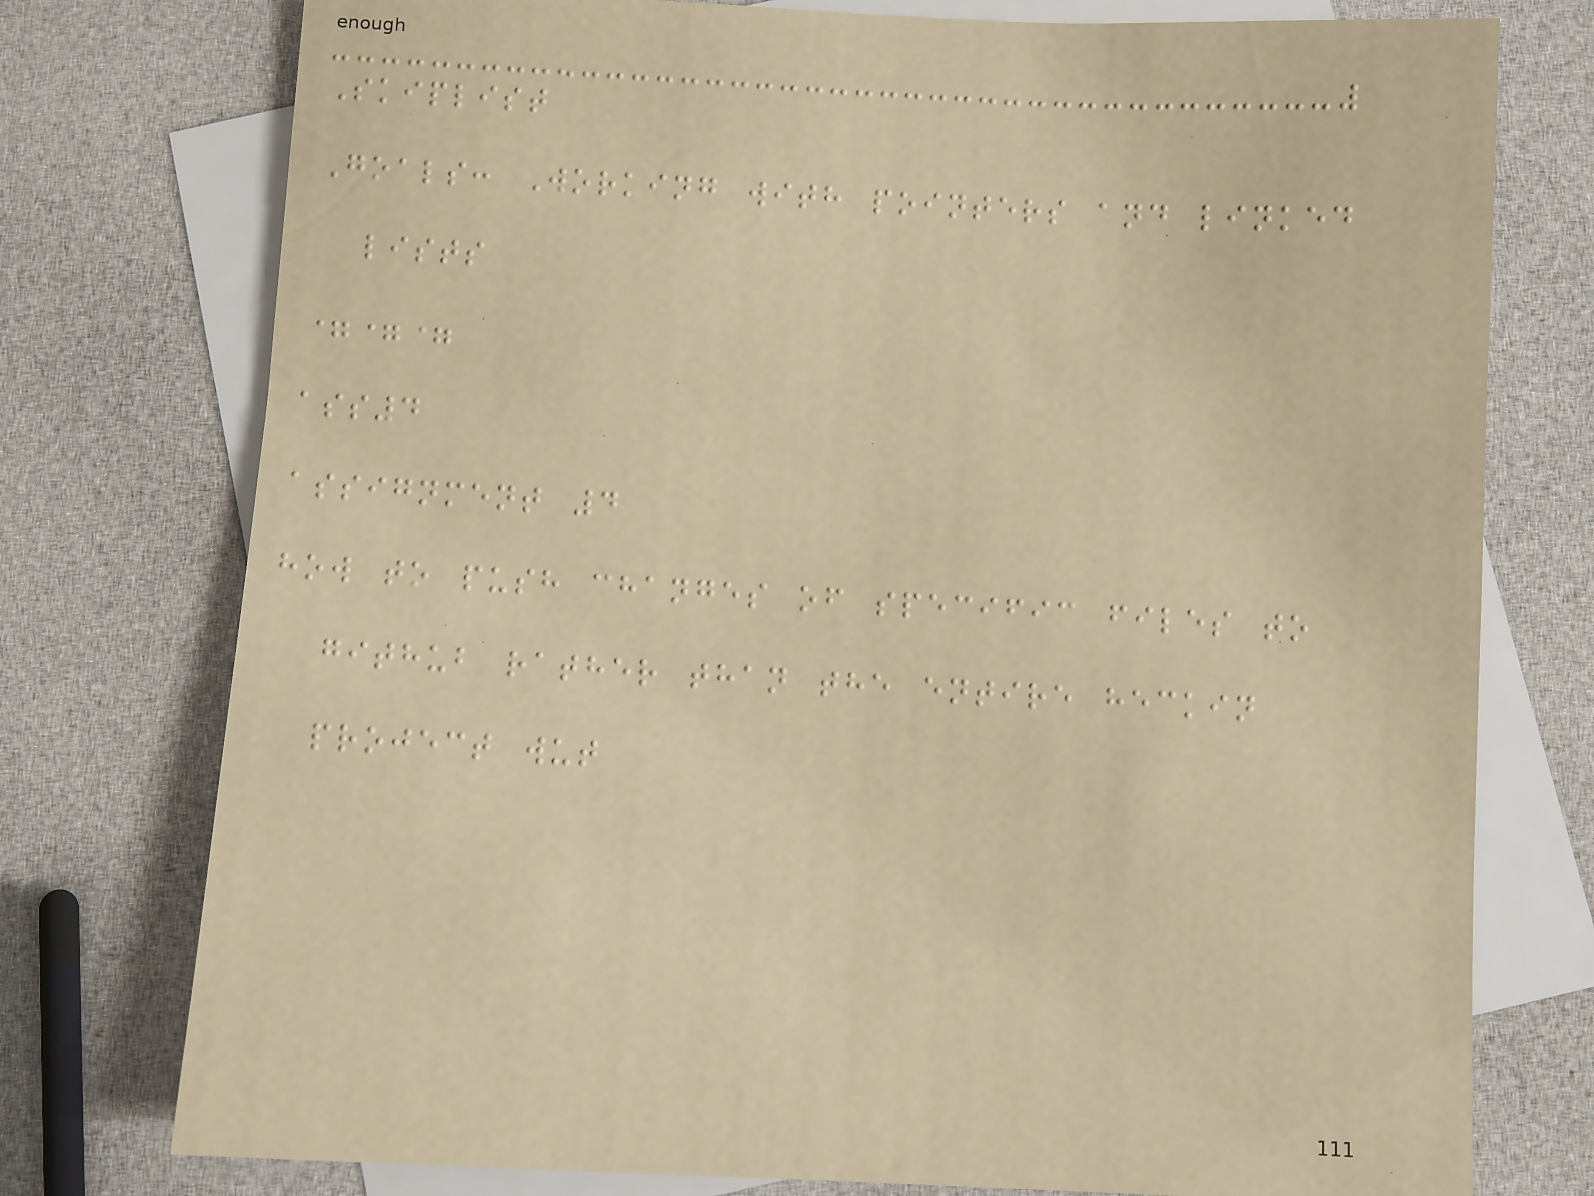Skiplist
Goals: Working with pointers and linked
lists
===
ass4
assignment 4
how to push changes of specific files to
github rather than the entire heckin
project wut
